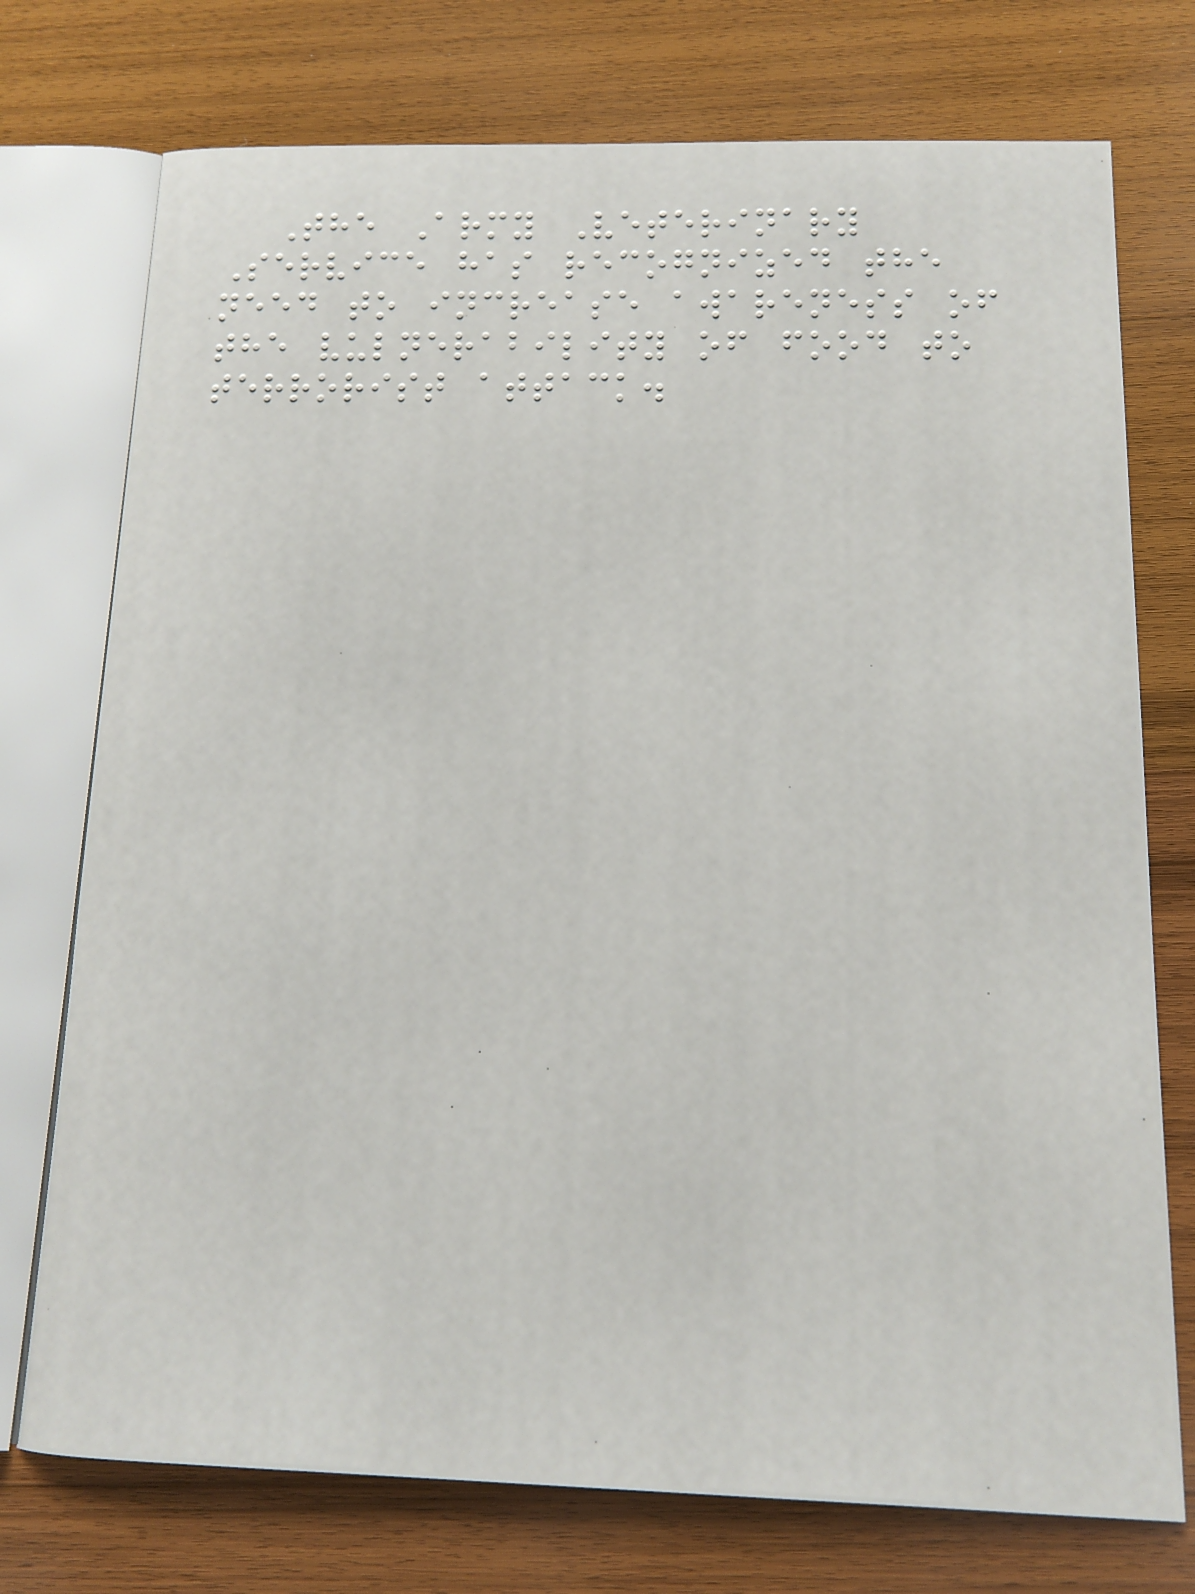The Army Veterinary
Service has recognized the
need to increase awareness of
the vulnerability of food to
terrorist attack.
